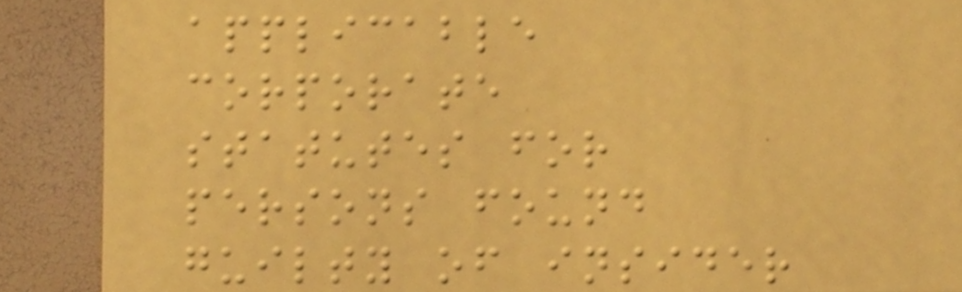applicable
corporate
statutes for
persons found
guilty of insider
